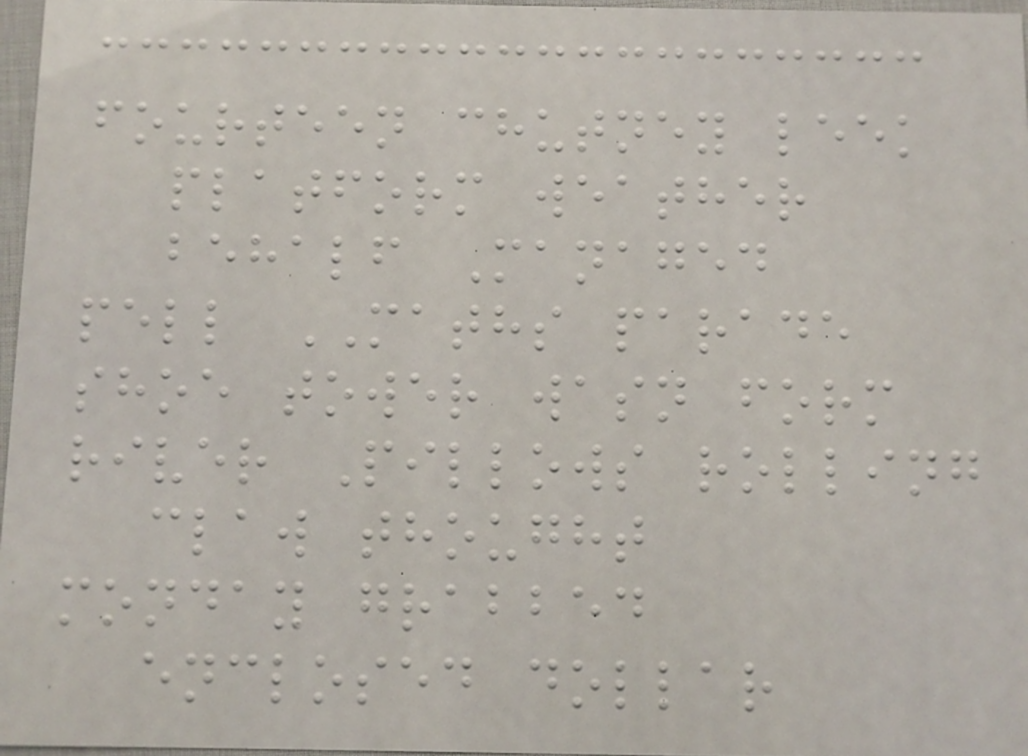fourteen chutney leek
platform weather
behalf Managed
pell MATHS parade
shoe tower wasn form
river Pillows rolling
claw thought
monday grabbed
enclosed dollar
